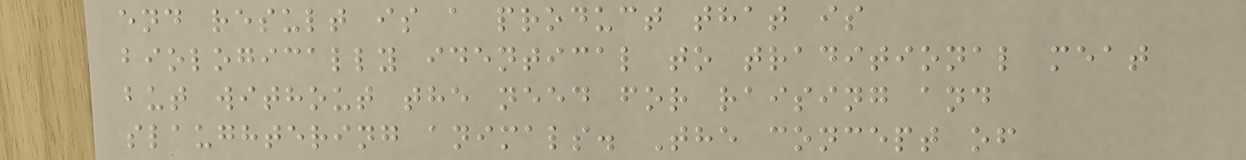end result is a product that is
biologically identical to traditional meat
but without the need for raising and
slaughtering animals. The concept of
